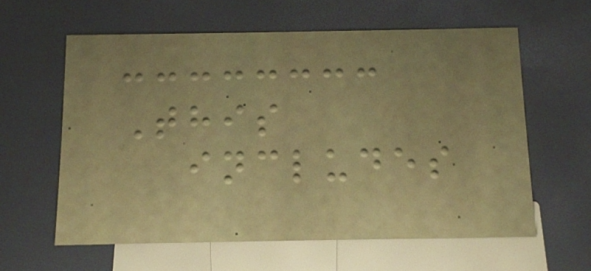This
includes
